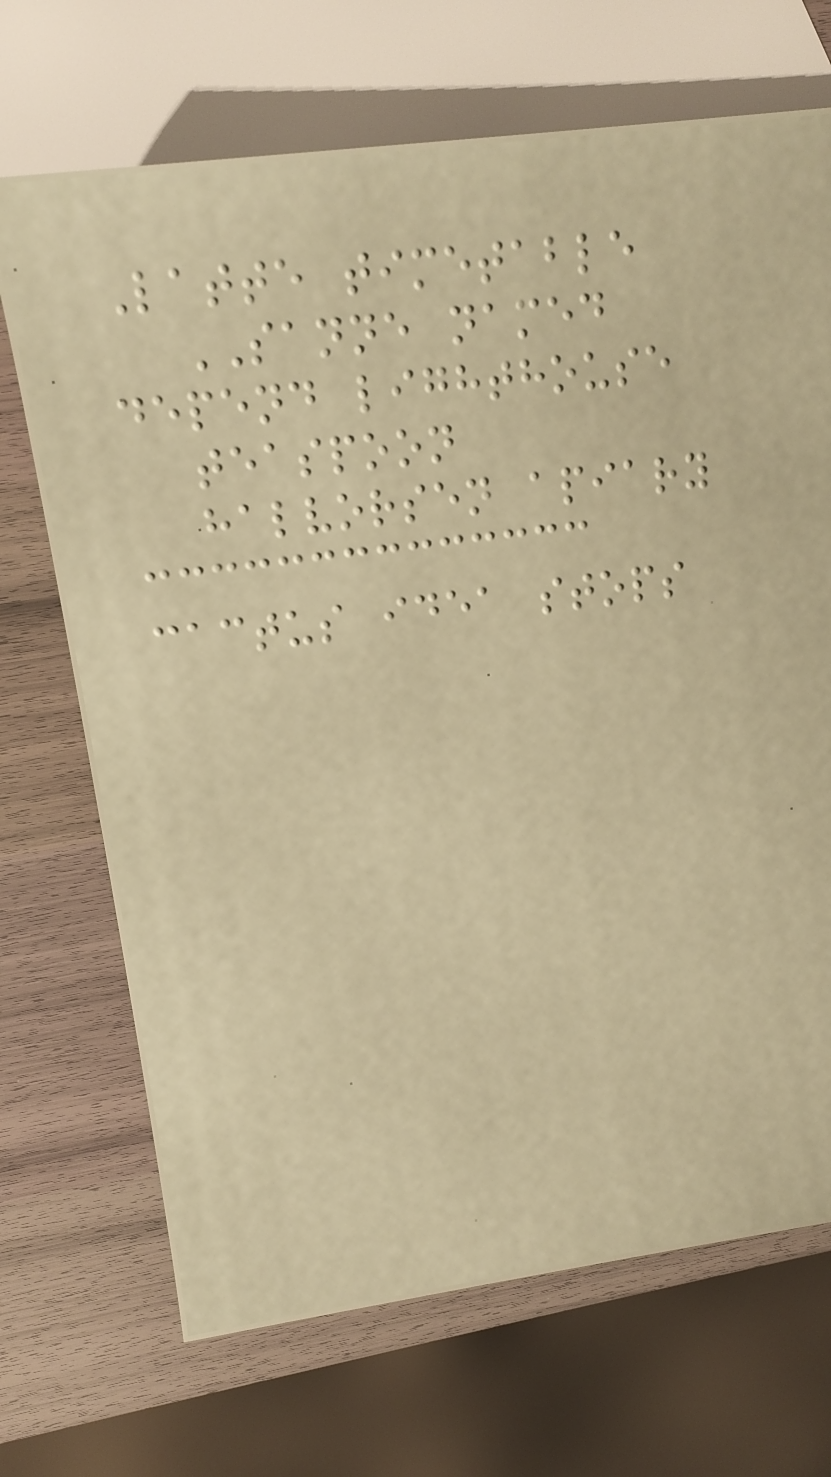Latte timetable
SANNE named
depend lighthouse
teaspoon
halvorsen apiary
cactus idea stops
